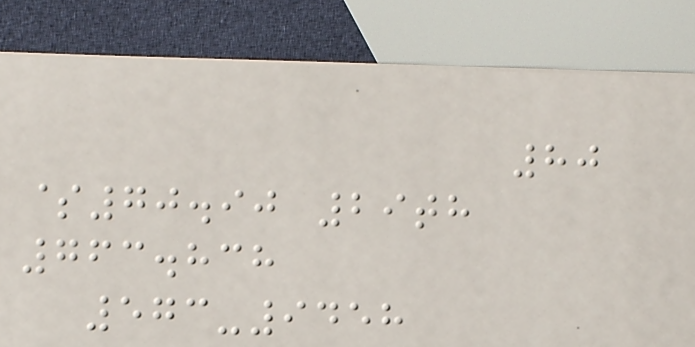80
$70.90 29th
763.838
573-9458
